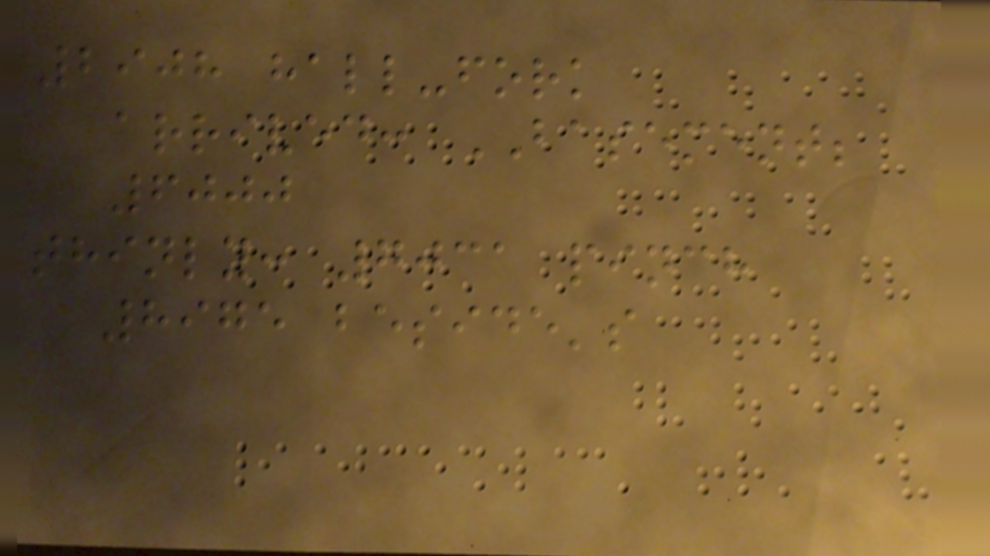2908 hall-fork
arrived: BASEMENT;
6000
thinly: 7031 pinch
8975 beside's
